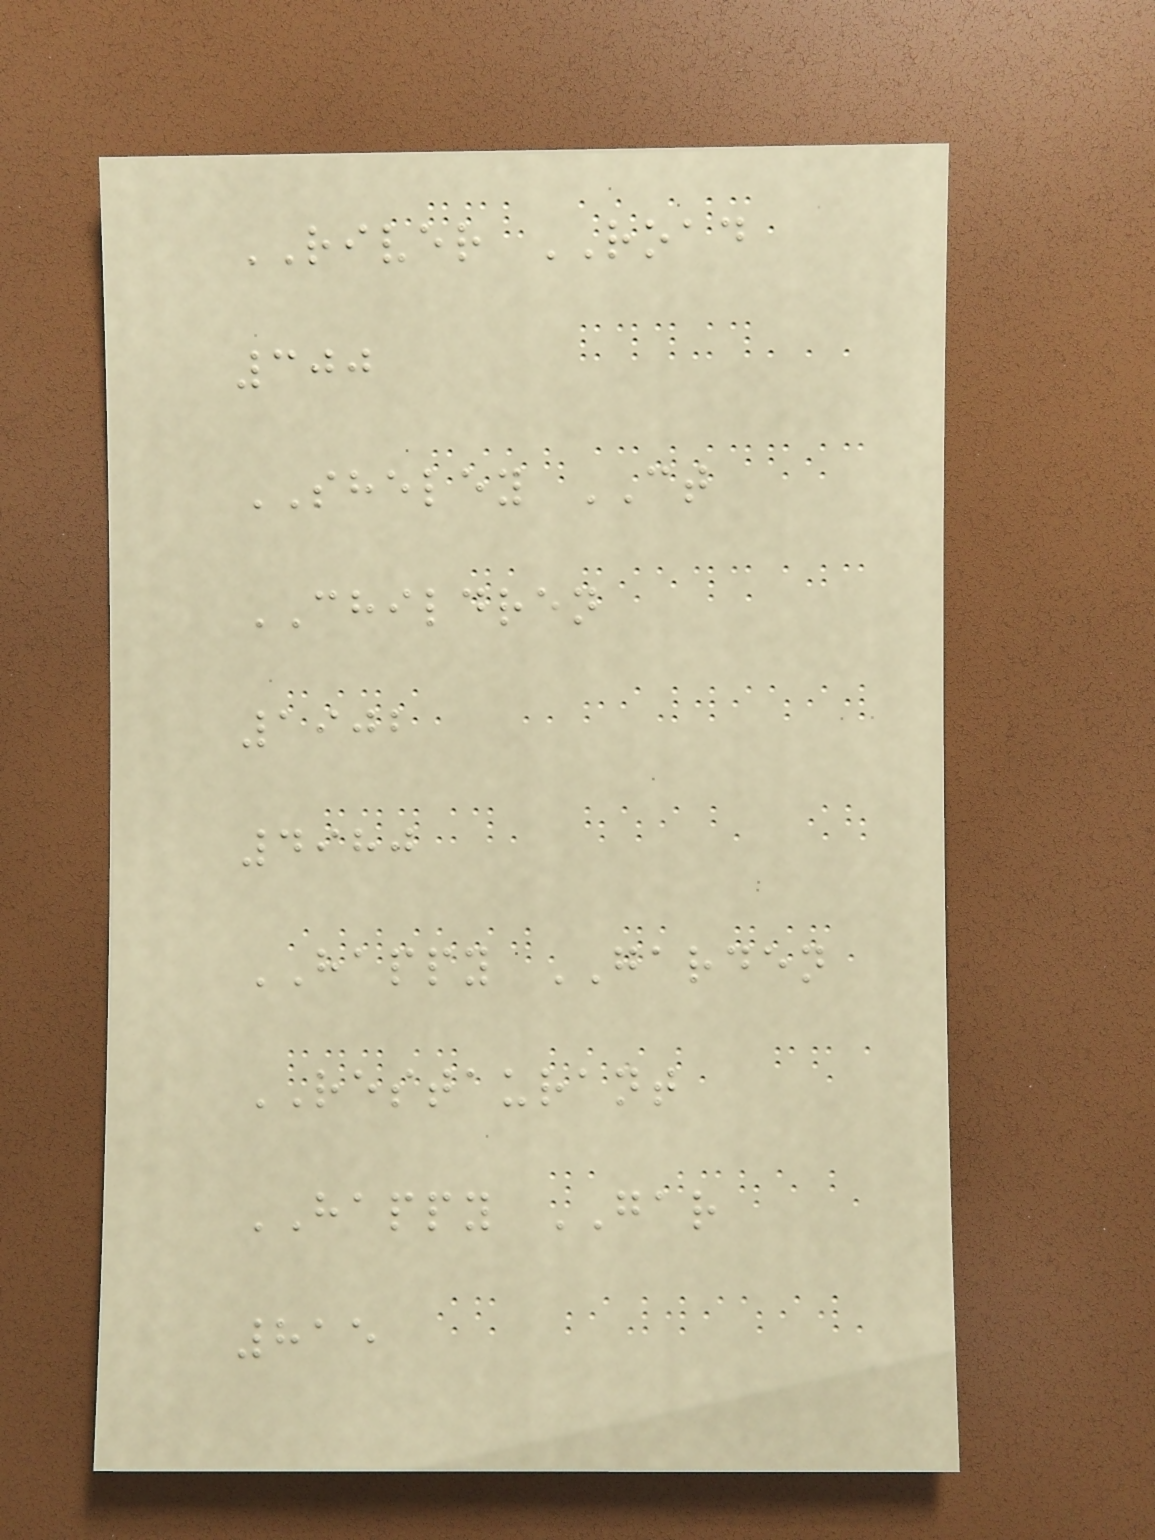RIVER ROAD
300
SHELEY CT
CHILDREN
1902
4980
HAPPY GARDEN
RESTAURANT
HAPPY GAR
815
